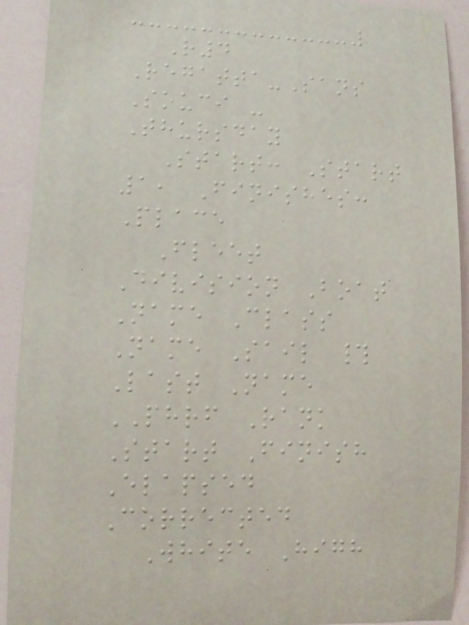R4
Regatta-Sans
Souci -
Thursday
Start: Start
1, Finishes:
Place
Fleet
Division Boat
Name Class
Name Sail #
Last Name
PHRF Rank
Start Finish
Elapsed
Corrected
White High
